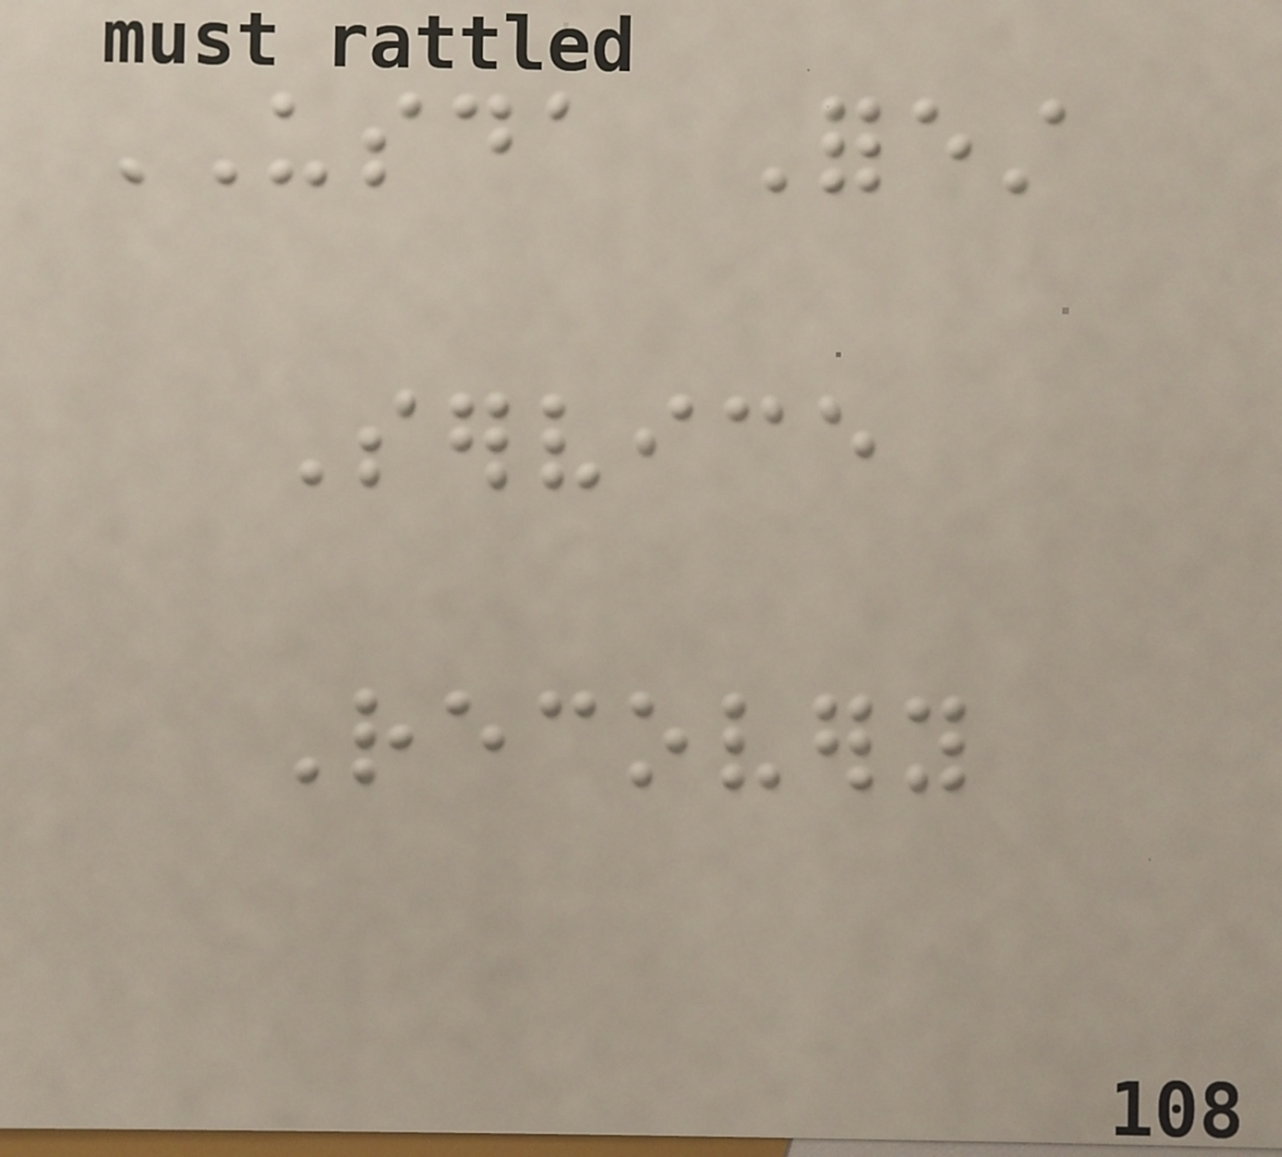USDA Forest
Service
Recovery
